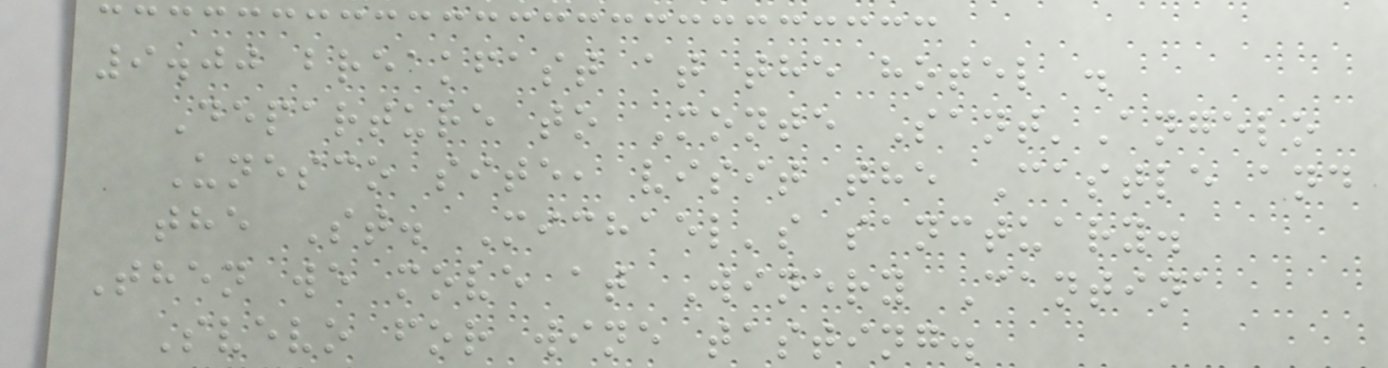9.00 breakfast at the hotel .
Departure to Monte Sant'Angelo
Unesco site, visit the Castle and
the St. Michael's sanctuary.
Then we move at Winery Cantina
Svevo for wine tasting.
